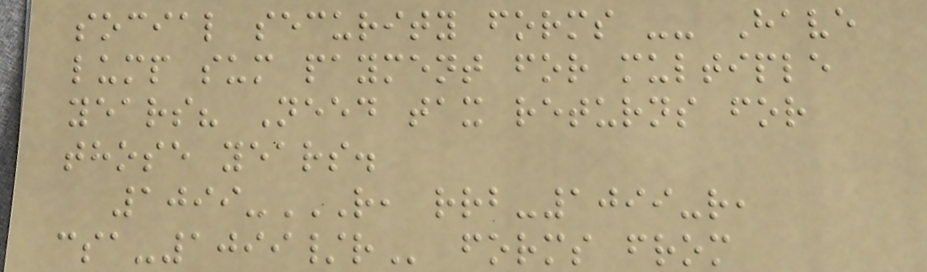social security forms -- Have
lump sum payment for multiple
years? Need tax returns for
those years.
1099-R, RRB-1099-R,
CSA-1099/R forms from
